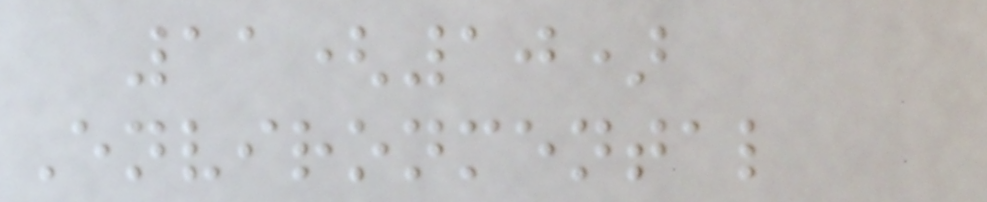11(10)
Environmental
